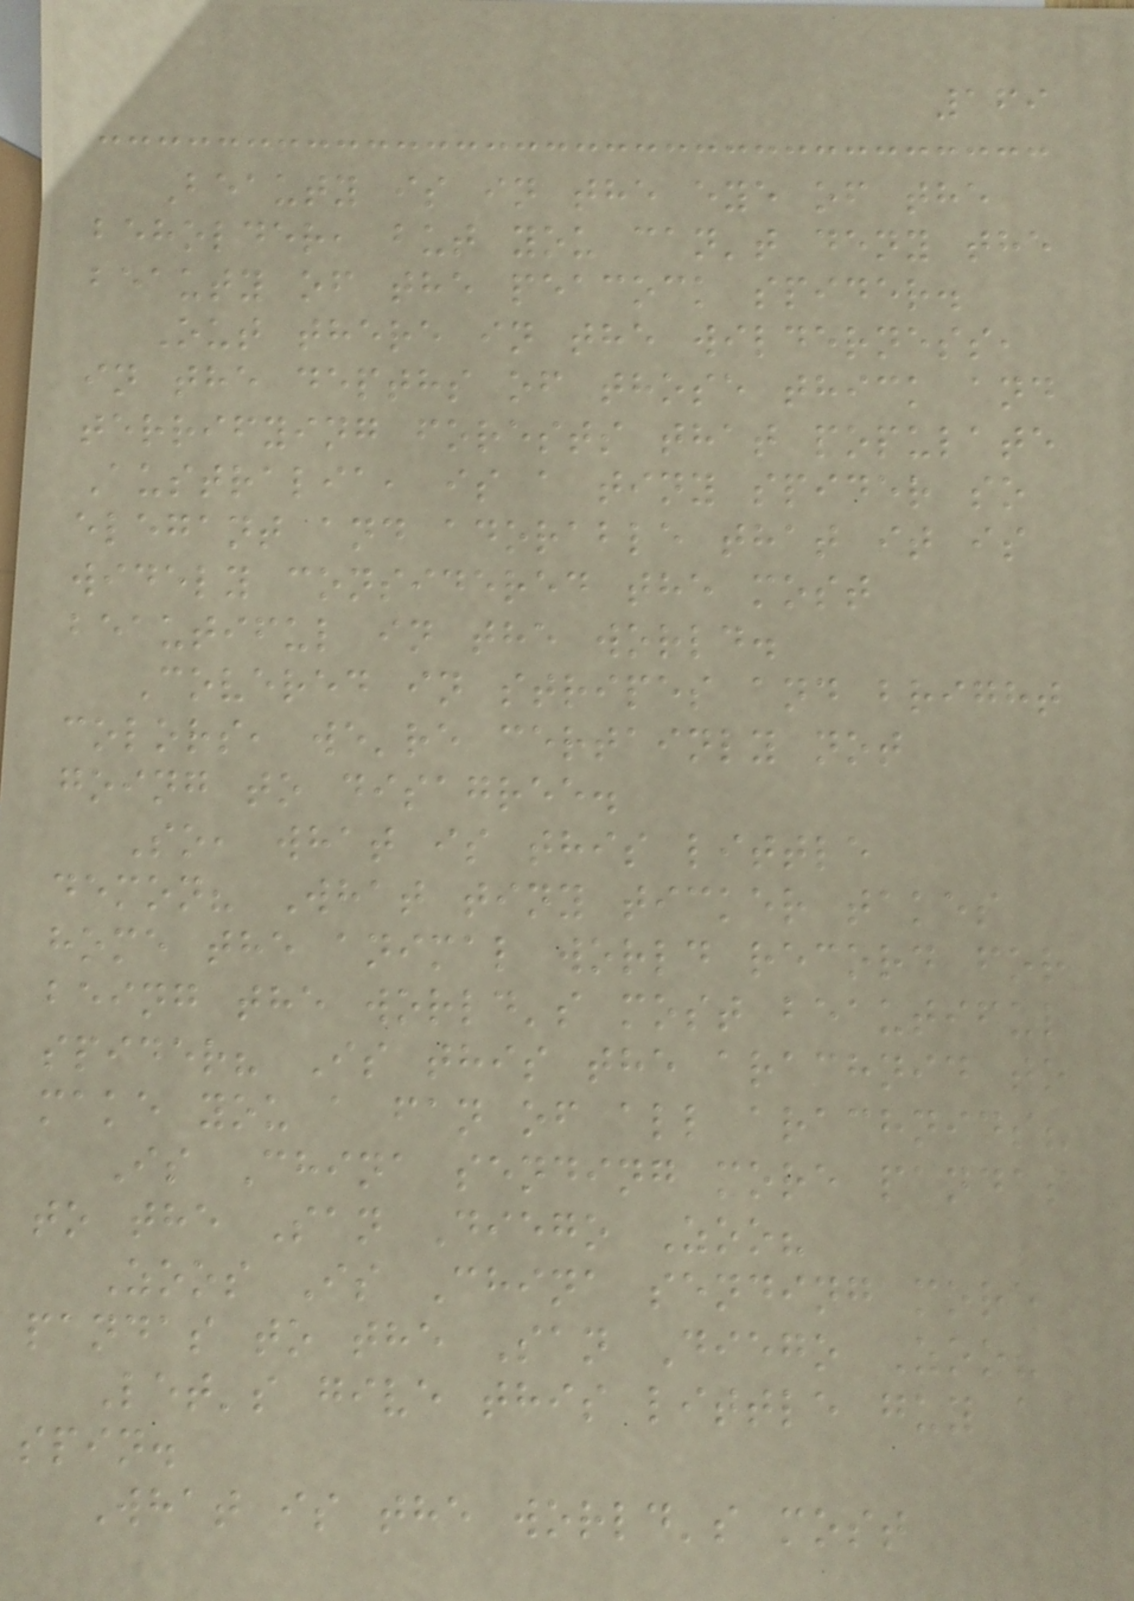169
Beauty is in the eye of the
beholder, but you can't deny the
beauty of the peacock spider.
Out there in the wilderness,
in the depths of those thick and
terrifying forests that populate
Australia, is a tiny spider so
elegant and adorable that it is
widely considered the most
beautiful in the world.
Covered in stripes and bright
colors, we're certainly not
going to disagree.
So, what is this little
demon? What tiny ticker takes
home the animal world record for
being the world's most beautiful
spider? Is this the arachnid to
make you a fan of all arachnids?
Is China sending more pandas
to the San Diego Zoo?
Zoos Is China sending more
pandas to the San Diego Zoo?
Let's give this little guy a
spin.
What is the world's most
